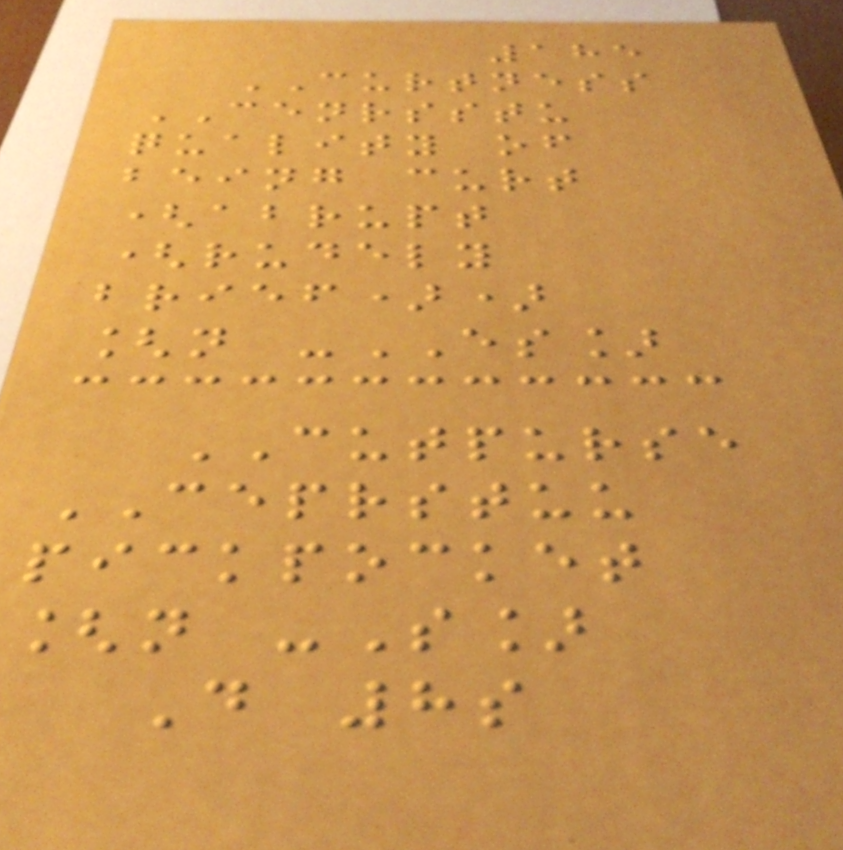185
CURTNESS
CENRSSTU
quality of
being curt
(abrupt
(rudely
brief))
[n -ES]
CUTPURSE
CEPRSTUU
pickpocket
[n -S]
D 8s
